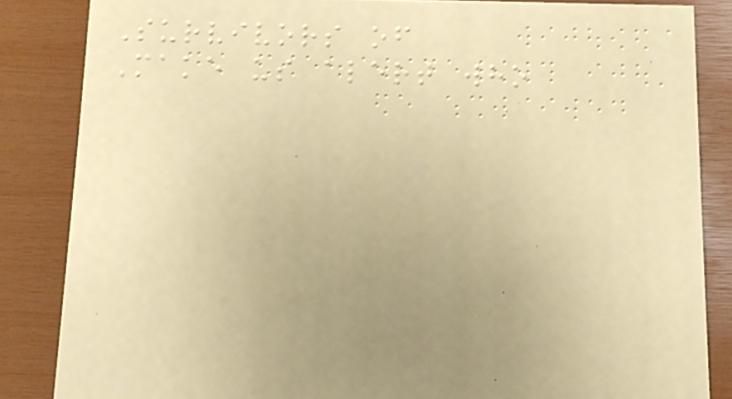Survivors of
Make us alert who
